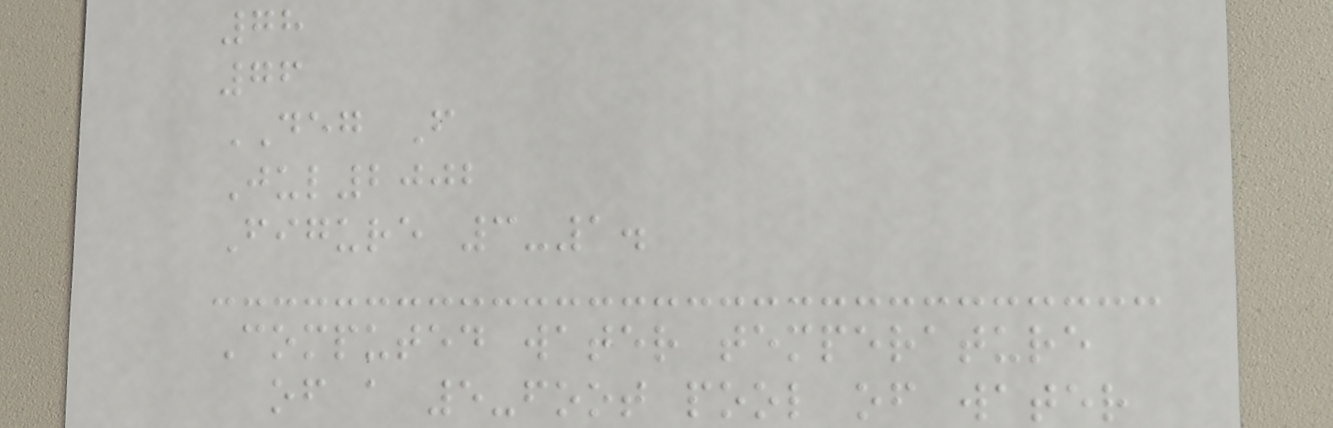78
76
DEG F
Jul2002
Figure 3-1.
Computed water temperature
of a 5-foot pool of water
